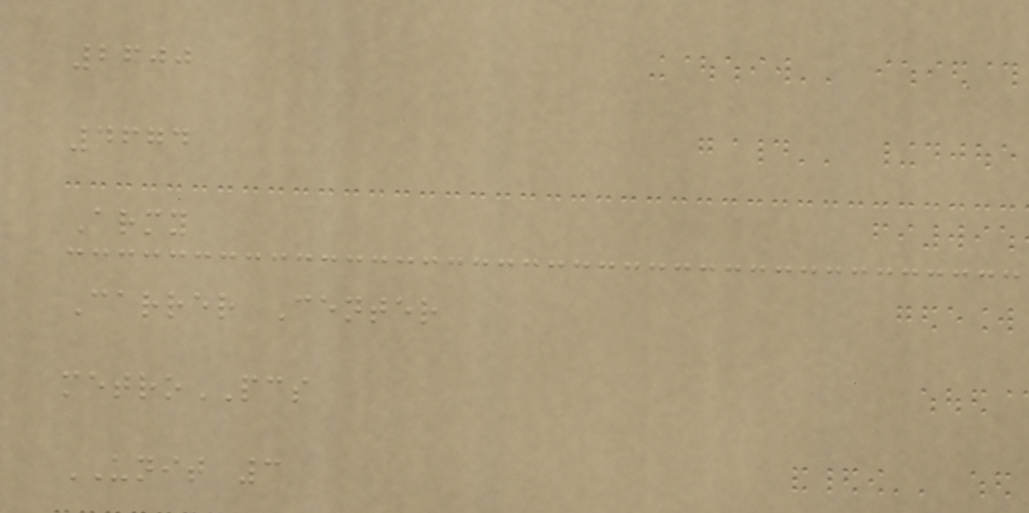2600
4674
Army
Carrer Center
metroPCS
UNIT 3
